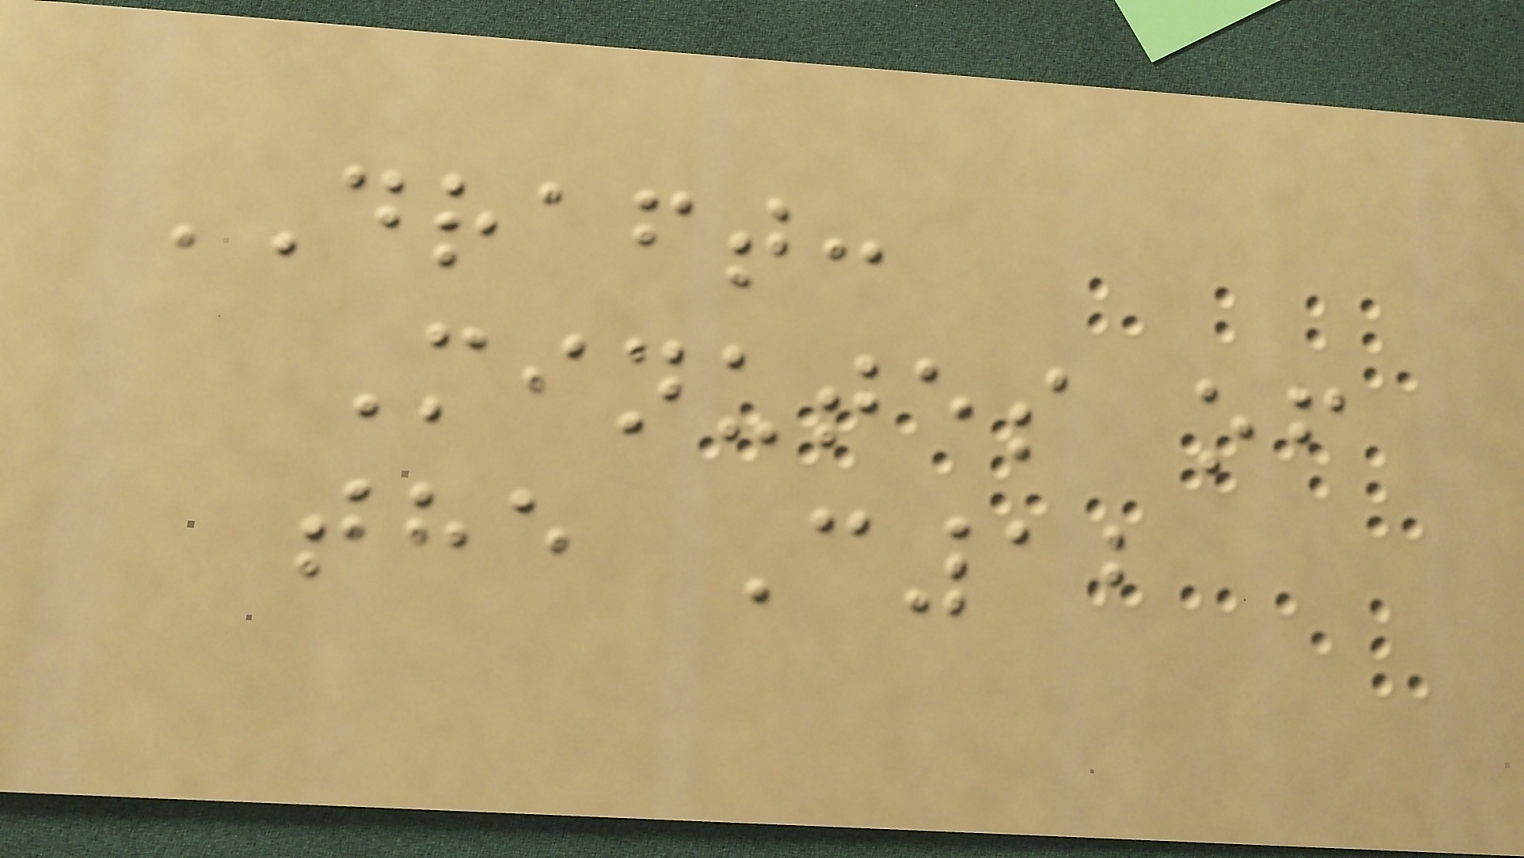DRAFT:
Minutes of
the C12
